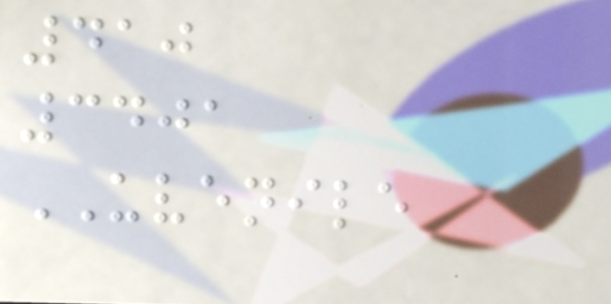410
3401
UVENILE
